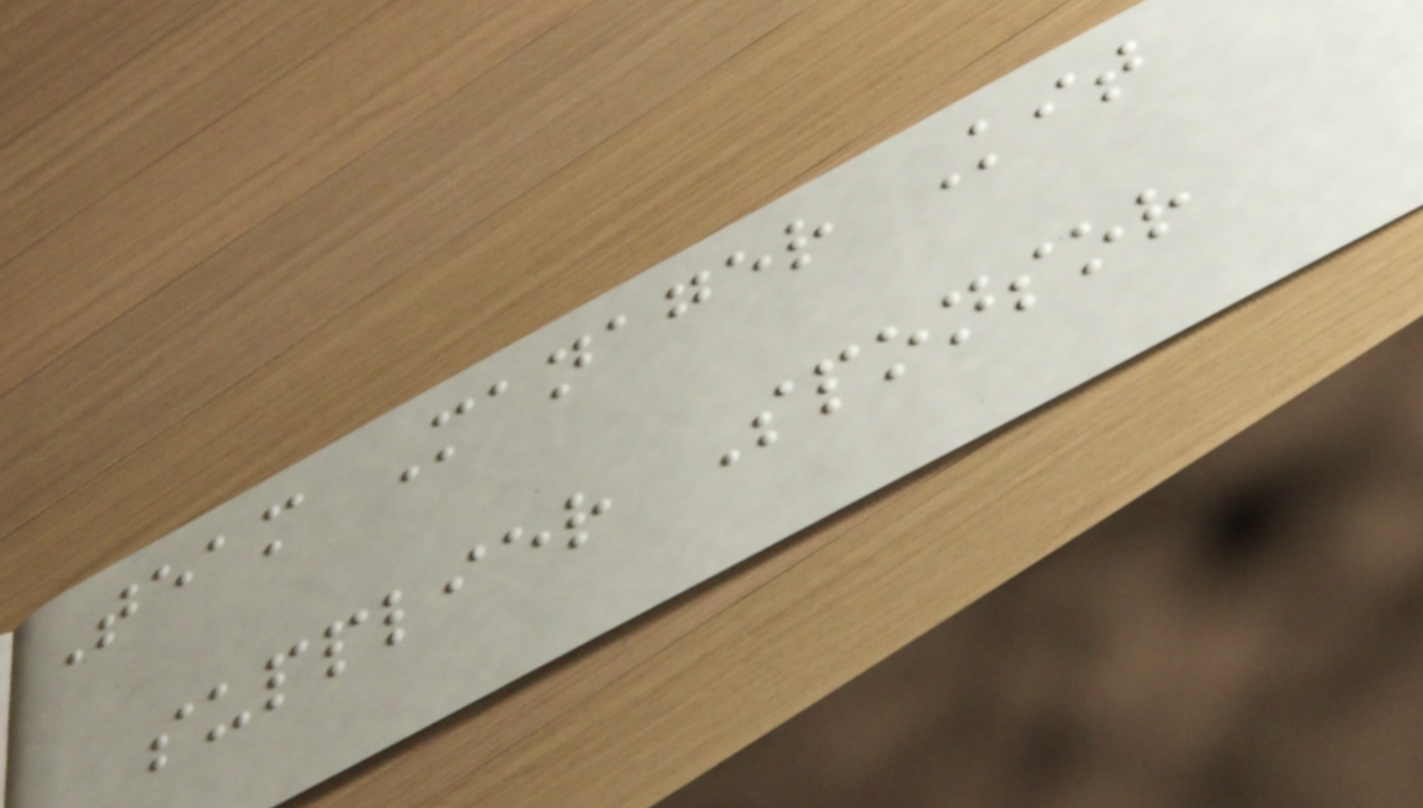Team Manager Kit
supplier Sponsor
